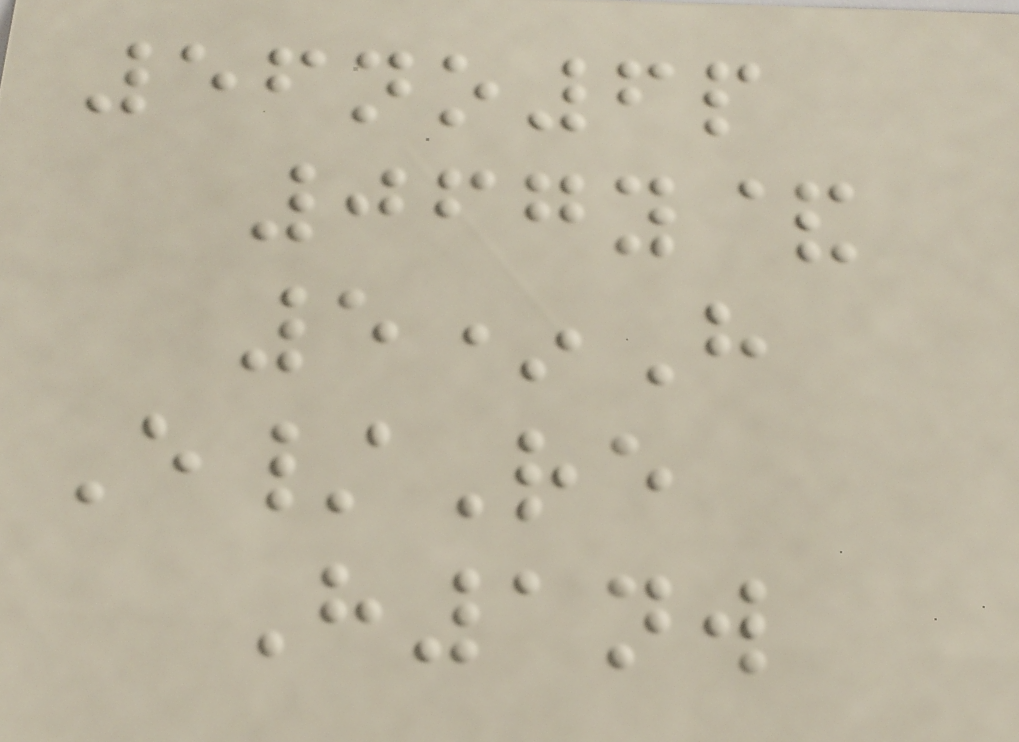56no6p
067y&
5*H
E/Re
H1nw
